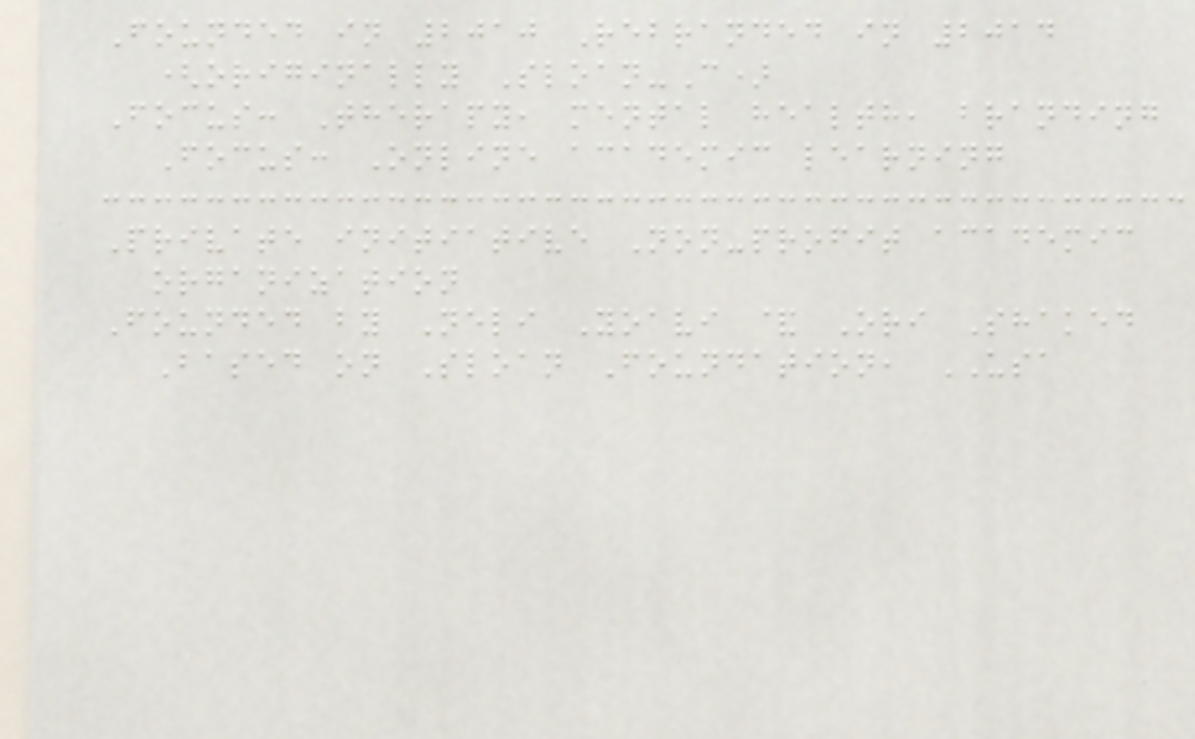Founded in 2010 Rebranded in 2014
(originally Sloan-C)
Focus: Therapy, mental health, branding
Focus: Online academic learning
Private initiative Non-profit academic
organization
Founded by Neli Yoavi & Ori Shaked
Based on Sloan Foundation, USA
